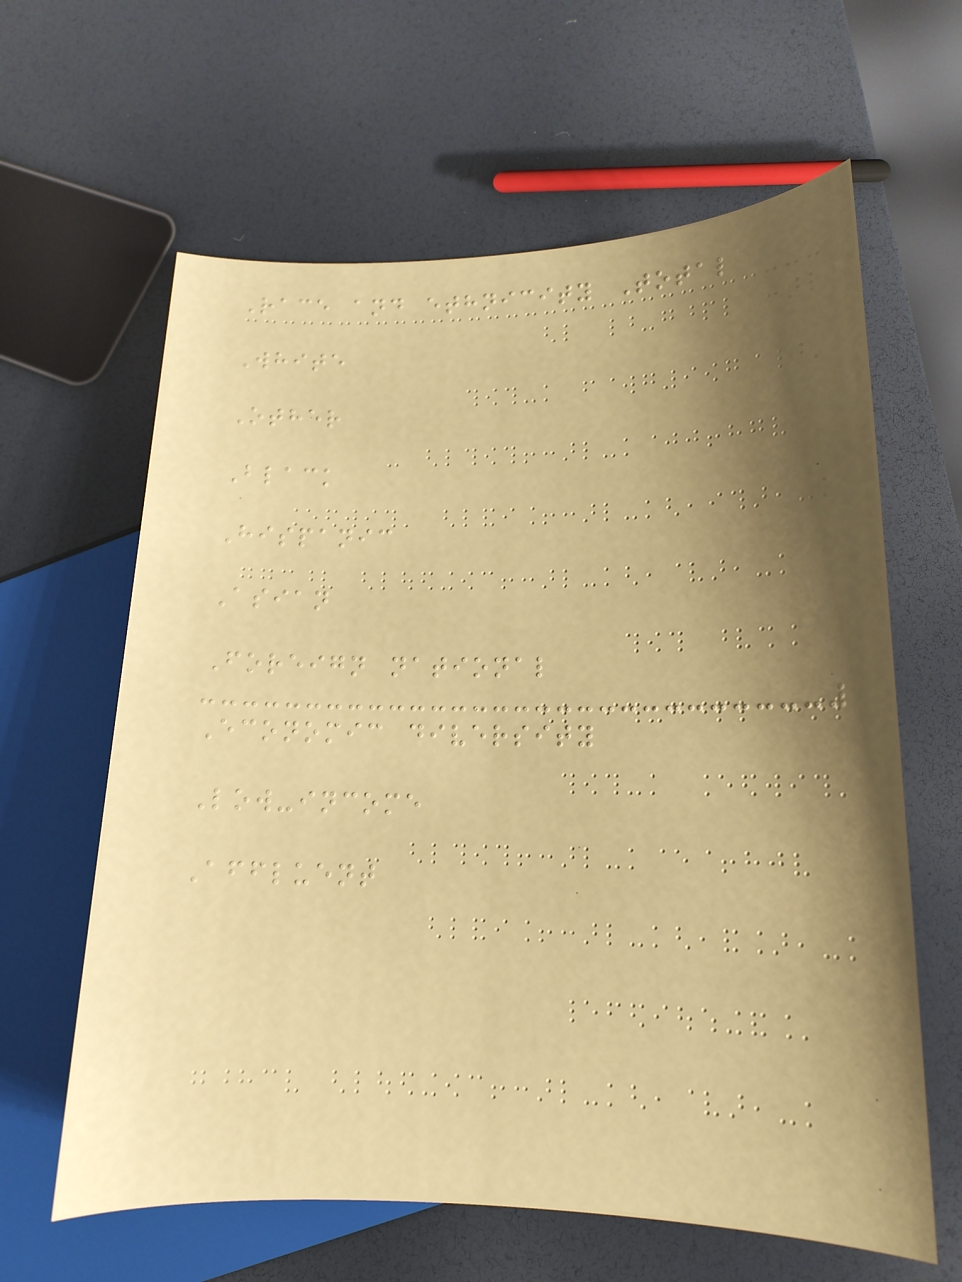Race and ethnicity Total
White
Other
Black
Hispanic
Asian
Foreign national
Economic diversity
Low-income
Affluent
